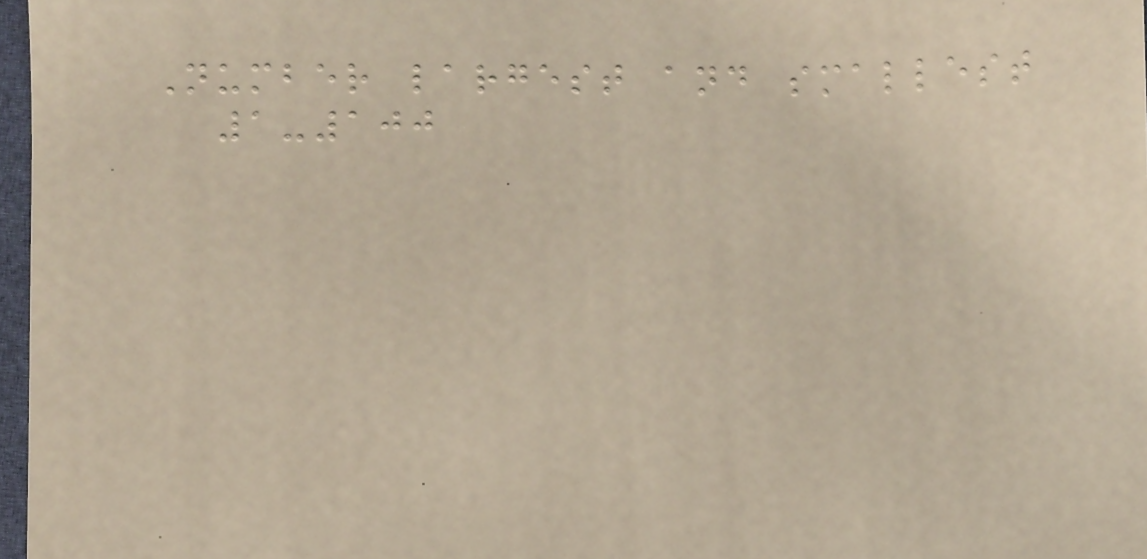Number largest and smallest
1-100
